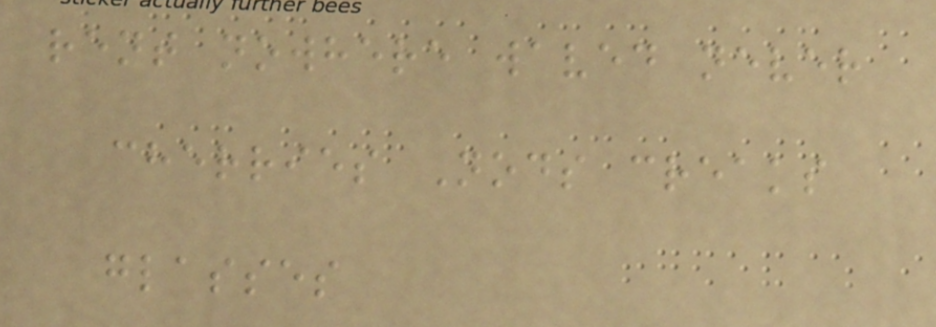rent nowhere waved never
cherries Nods creaks
glasses
